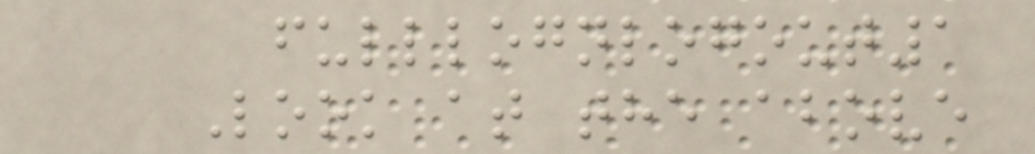fulllognlogout1
Look at the above
